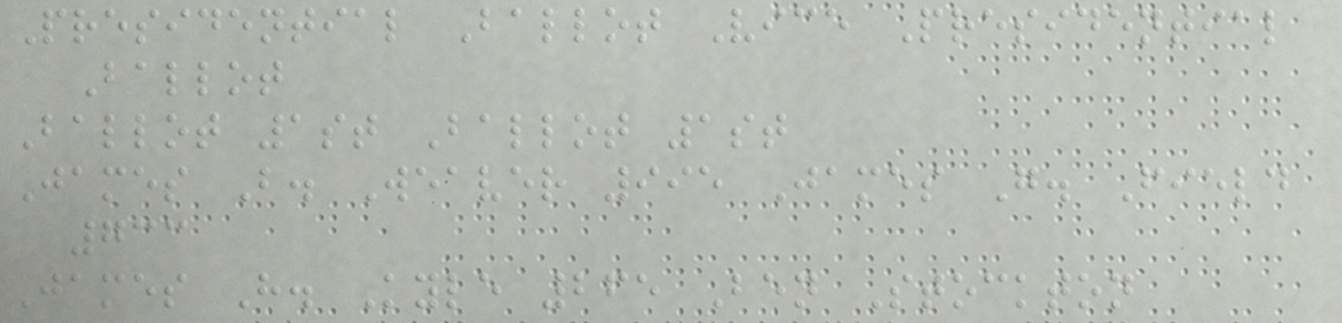Presidential Ballot Vice Presidential
Ballot
Ballot 1st Ballot 1st
James B. Weaver 995 James G. Field
733
James H. Kyle 265 Ben Stockton
